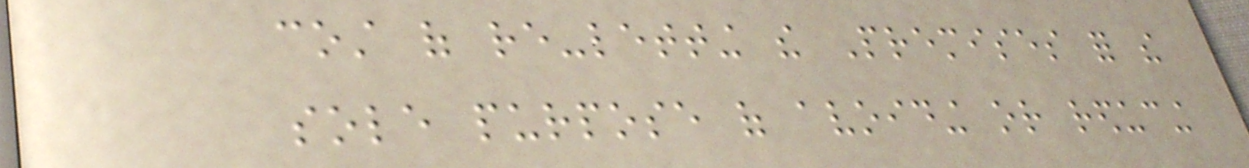cost of re-letting the Premises for the
sole purpose of avoiding or reducing
